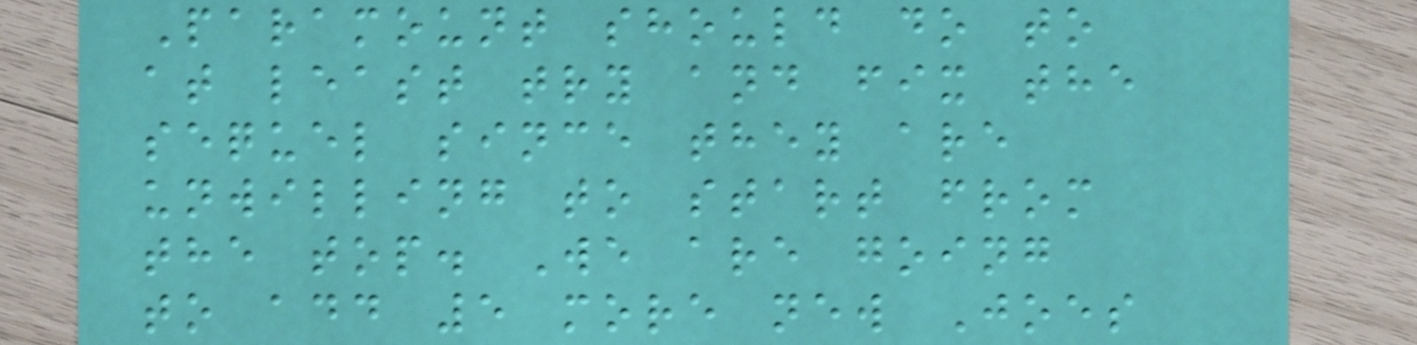Paramount should do to
at least try and fix the
sequel since they are
unwilling to start from
the top. We are going
to add 5 more new Joes
